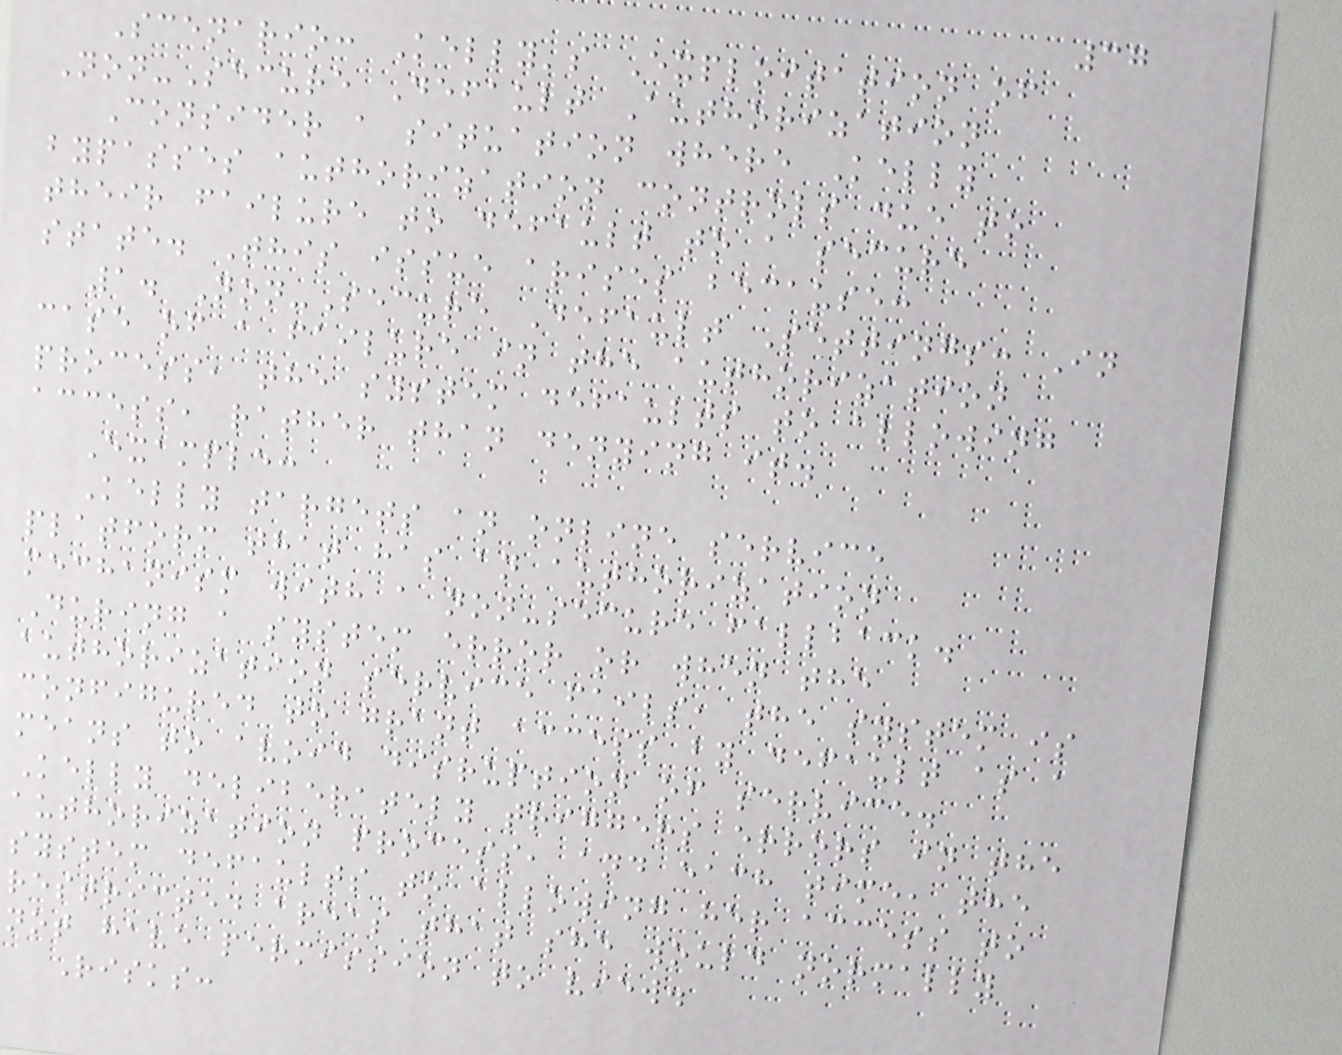37
Scenario: Kelly's Exploitation of
Non-Secure Default Authorization
Consider a situation where Kelly
bypasses authorization controls due to
their failure to default to a secure
state. This issue arises because:
1. Non-Secure Default Settings: In
case of a failure in the authorization
process, the system defaults to allowing
access, rather than denying it.
Example:
Kelly targets an online service
platform that has an authorization
mechanism with a non-secure fallback.
During a system error or when the
authorization service fails, the system is
configured to grant access by default as a
means to avoid disruption of service.
Kelly deliberately triggers errors in the
authorization process, and each time, the
system defaults to allowing her access to
restricted areas that she would normally
not have permission to view.
Risks:
